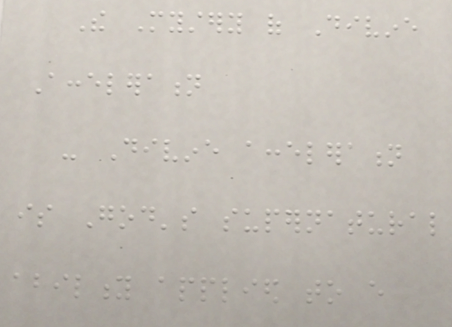The Mystery of Divine
Acceleration
- Divine acceleration
is God's supernatural
ability applied to every
